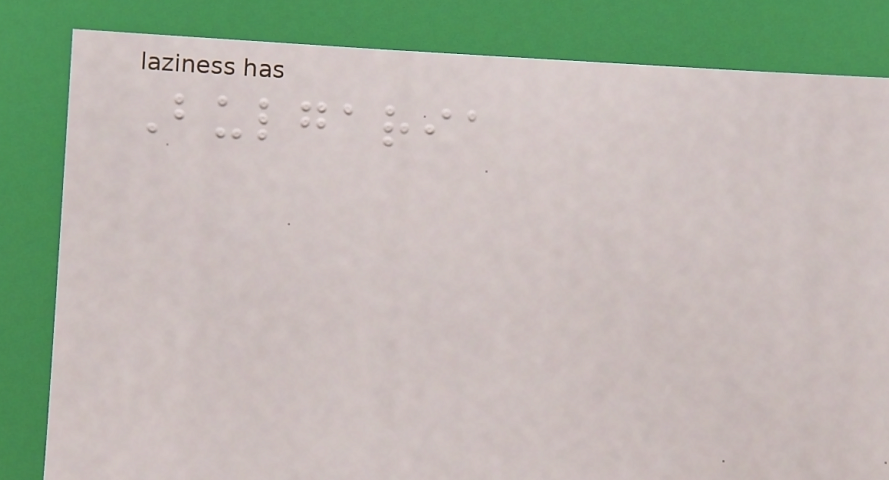Bulgaria
